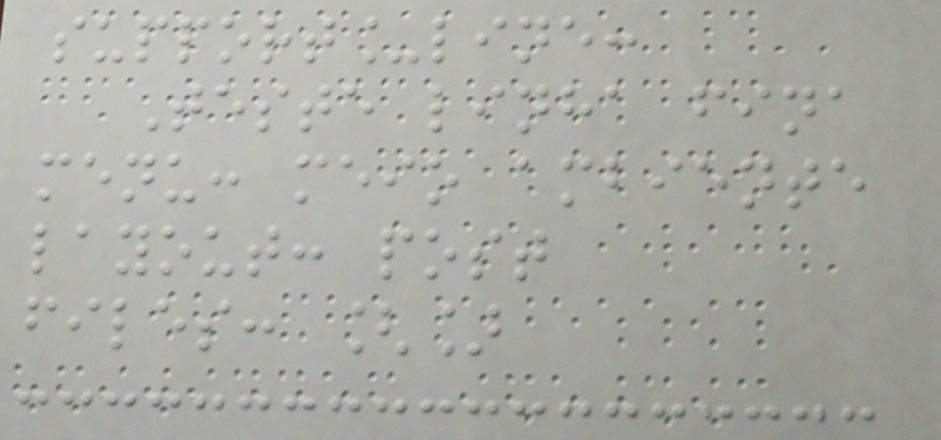support_line:
Teste linha fina
menu: meio ambiente
layout: post
files: []
